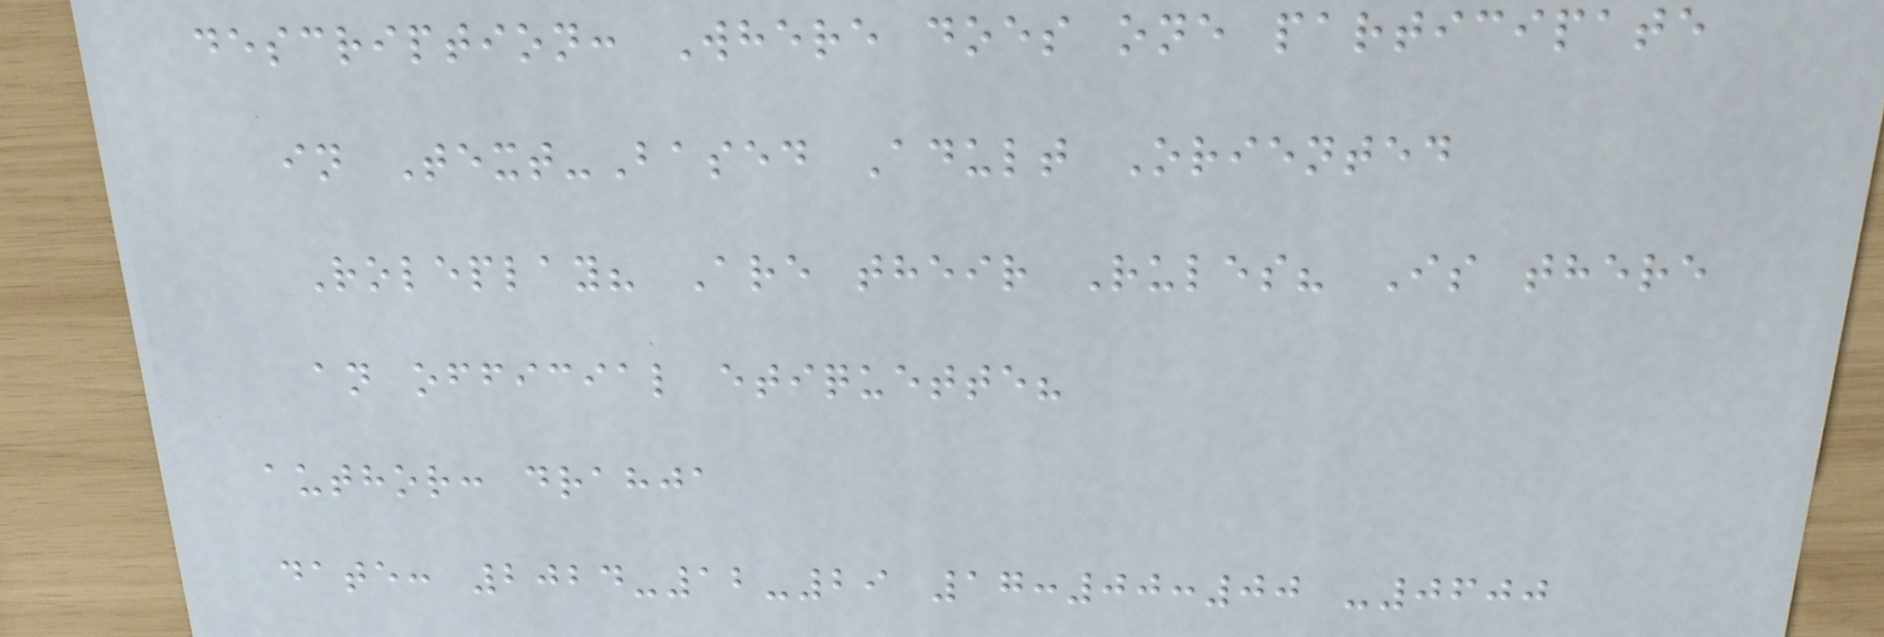description: Where does one participate
in Text-Based Adult Oriented
Roleplay? Are their Rules? Is there
an official etiquette?
author: drahja
date: 2024-12-29 17:00:00 -0600
